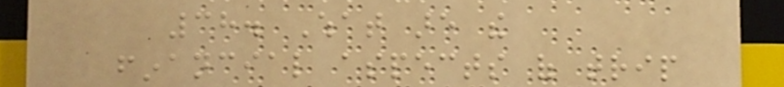38. What are the
financial aspects of trip
